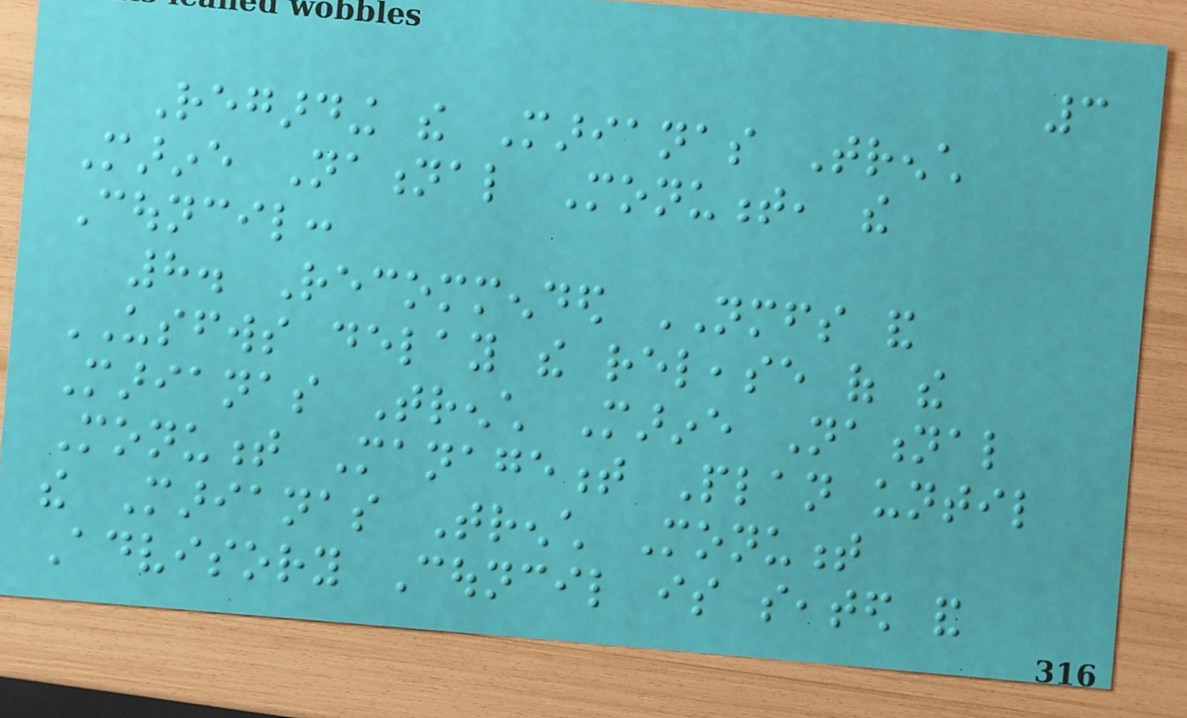3
Regarding the Marianas Trench
Marine National Monument, the
Council:
8. Recommended NMFS and
USFWS delay the release of the
Marianas Trench Marine National
Monument Management Plan until
the Marianas Trench Monument
Advisory Council is seated and
